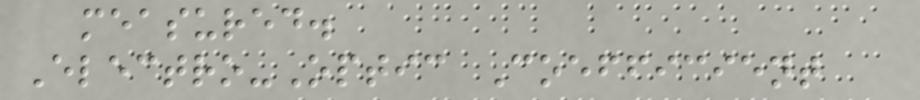measured.
Electro-Optic Coefficient
